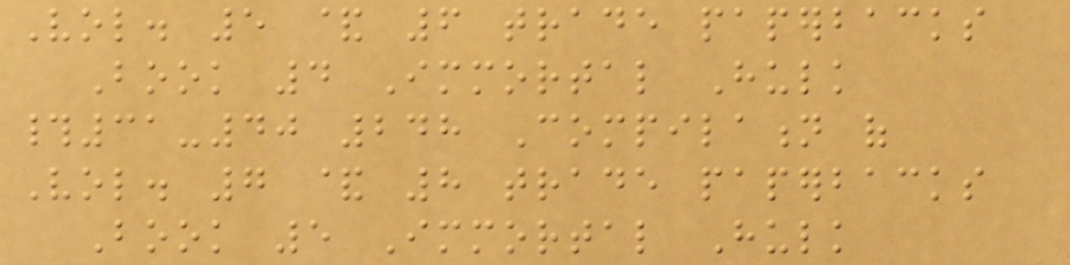Vol. 5 & 6 trade paperbacks
Book 4 Immortal Hulk
#31-40 248 Compilation of
Vol. 7 & 8 trade paperbacks
Book 5 Immortal Hulk
